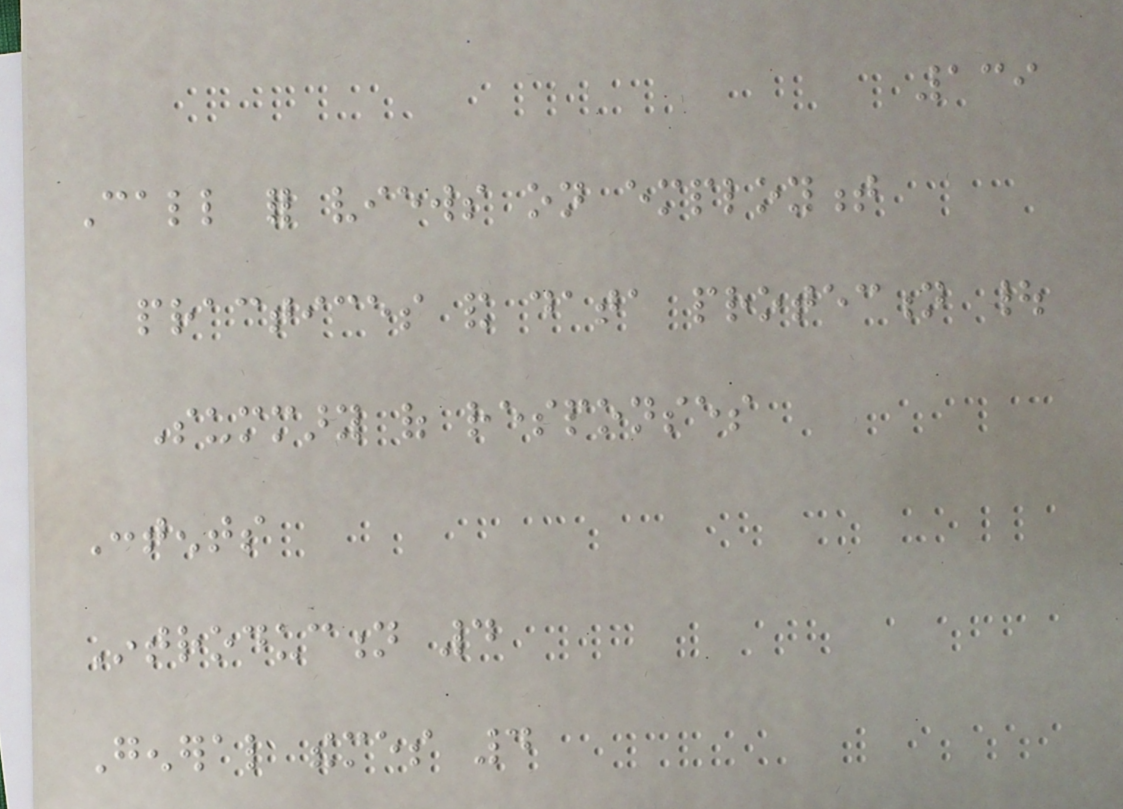139
Call for views on employment
practices and data protection |
Summary of responses
Contents
Introduction 4
General themes 4
